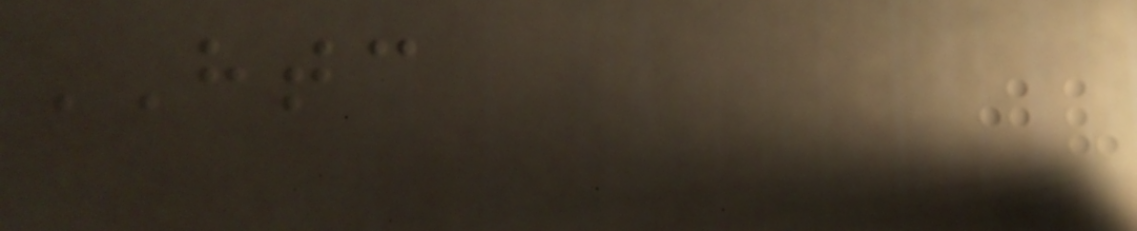HTC
